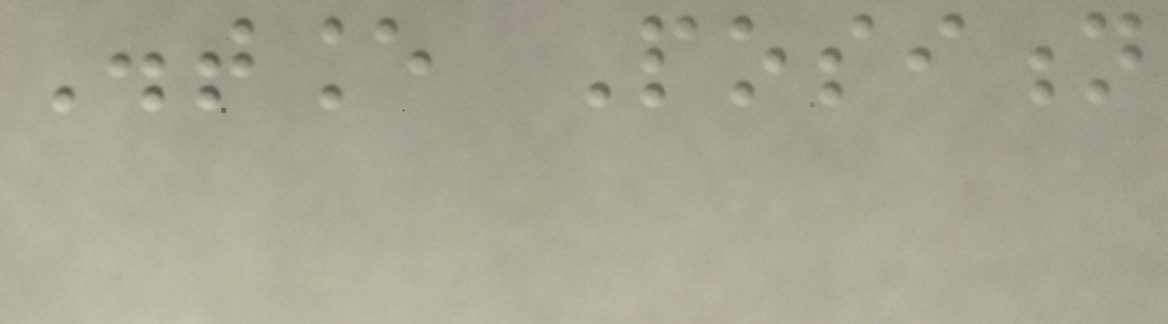Distance Position
